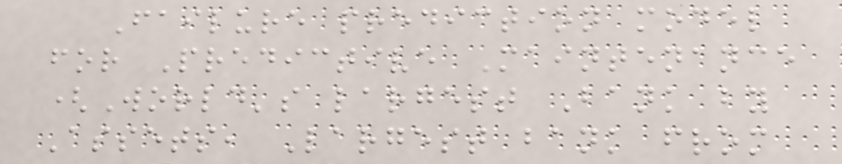Failure prediction model
for Predictive Maintenance
(World's largest Bank by
Assets, Largest bank from
